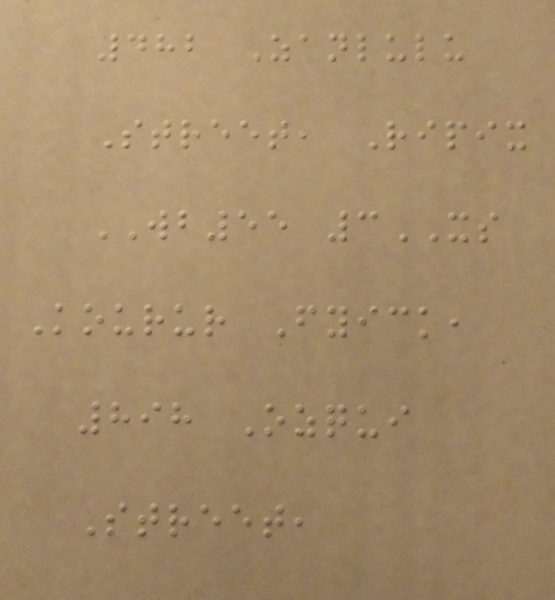482 Zanlulu
Street, Ripix
WB55 3XS
Kourur Fyick,
898 Ozqui
Street,
